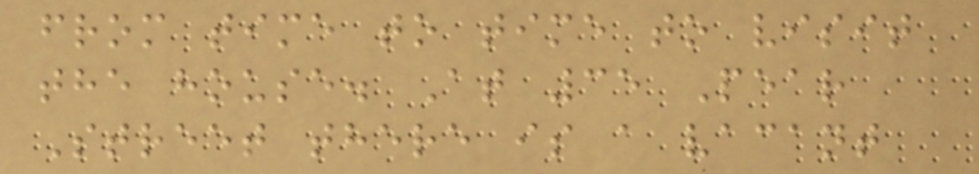from time to time to visit
the house. At 35 Pear
Street there is a vacant
